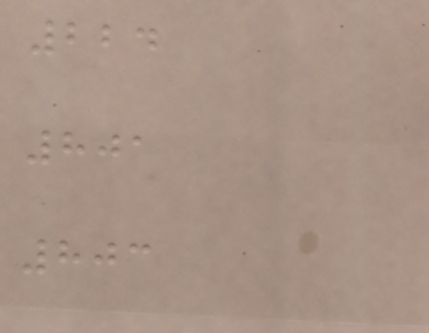224
801
803
